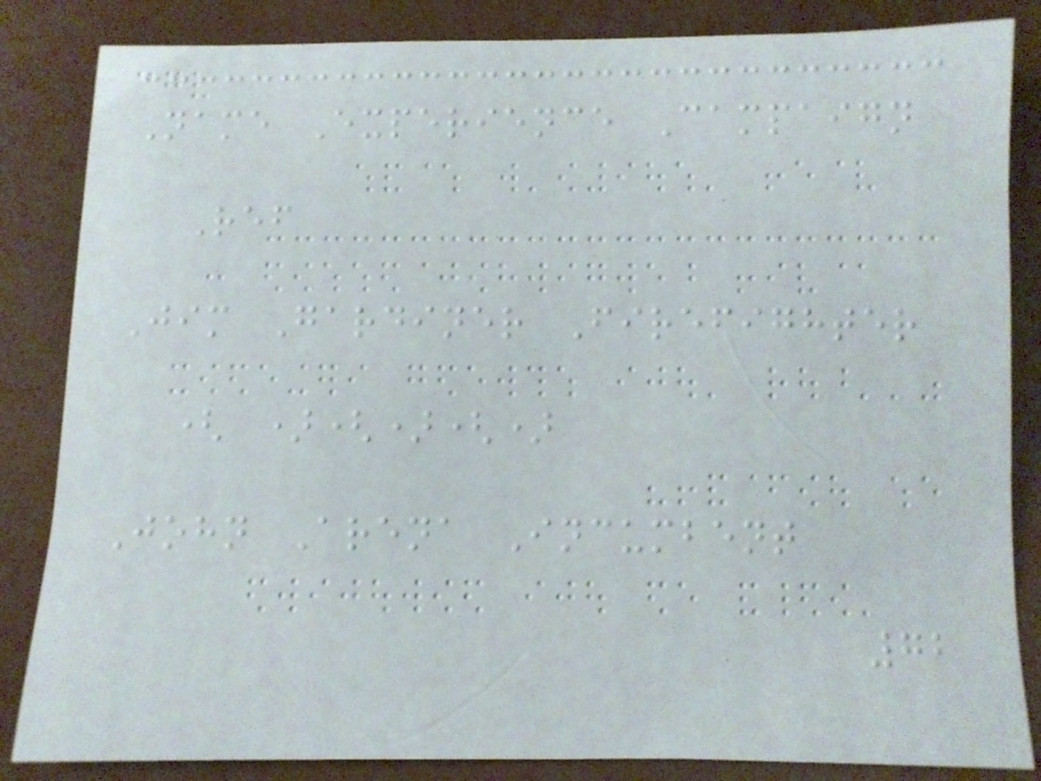Name Experience Campaign
Ref
Jim Gardiner Firefighter
( )()()
John Arena Incumbent
72
